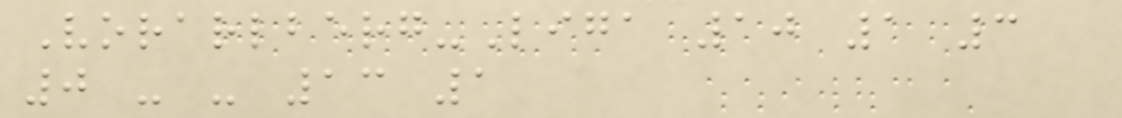Vorarlberg-Liga 10 1 3
0 - - 13 1
